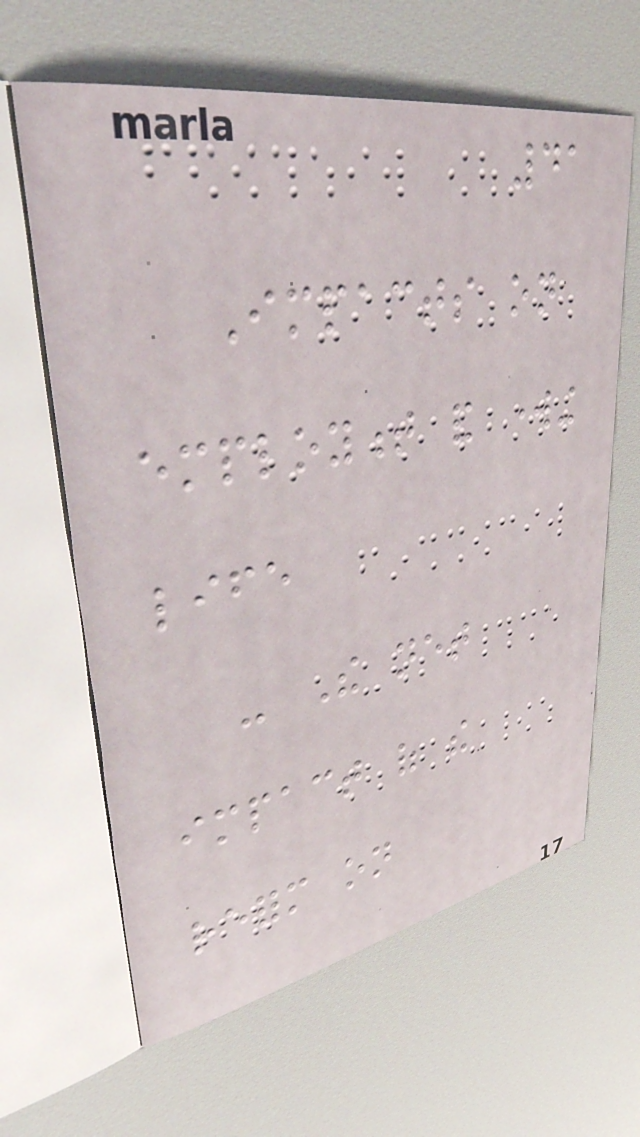41
Impacts on
employment and working
life
- The net
impact of the
reform on
